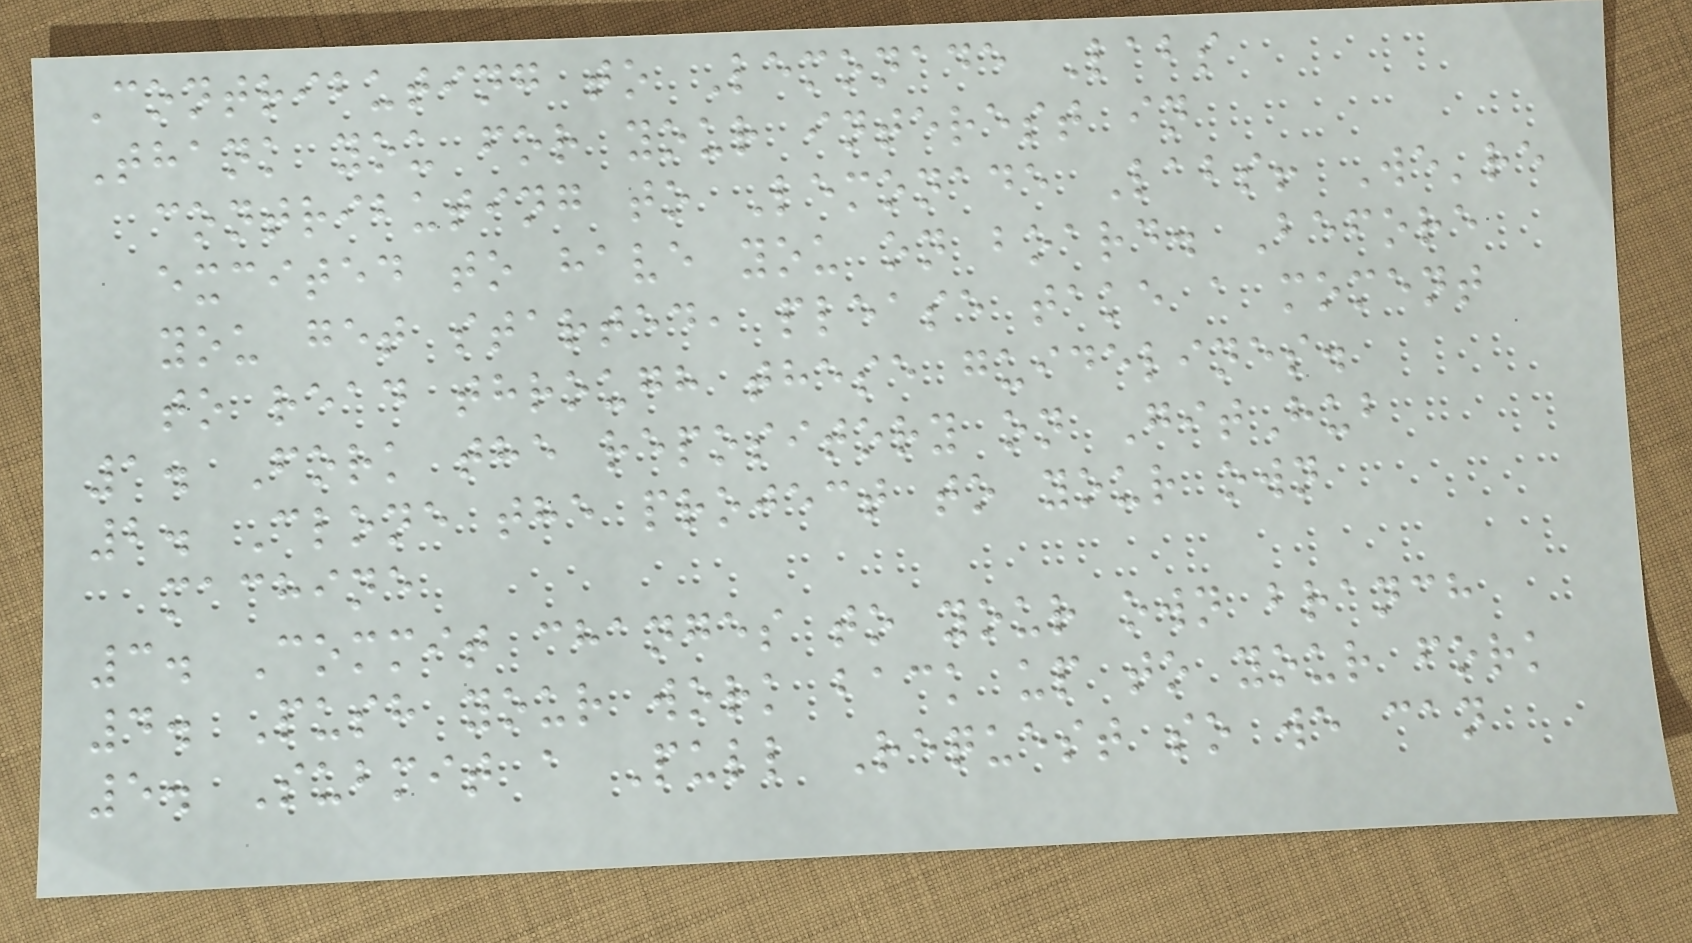Contributing to Lemonade Labs
Thank you for your interest in
contributing to Lemonade Labs! We're
excited to have you on board. Before
you get started, please take a moment
to read through these guidelines.
1. Fork the repository on GitHub
2. Clone the project to your own
machine
3. Commit changes to your own branch
4. Push your work back up to your fork
5. Submit a Pull Request so we can
